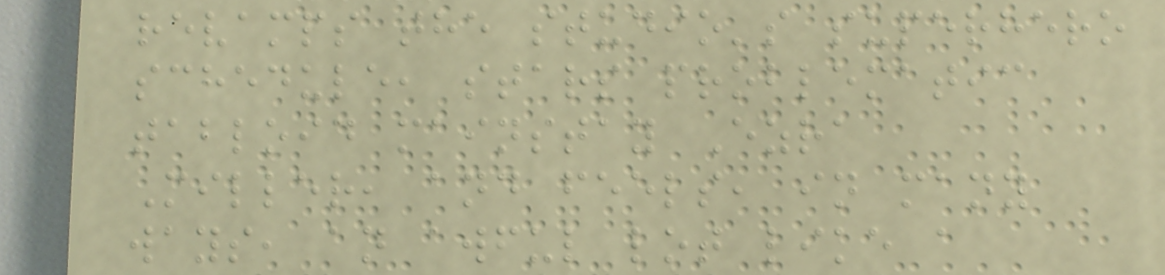revamps the studio's superhero
schedule, stars problematic
tabloid mainstay Ezra
Miller, and feels, in many
ways, an awful lot like a
